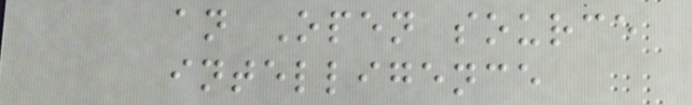an Open source
intelligence
